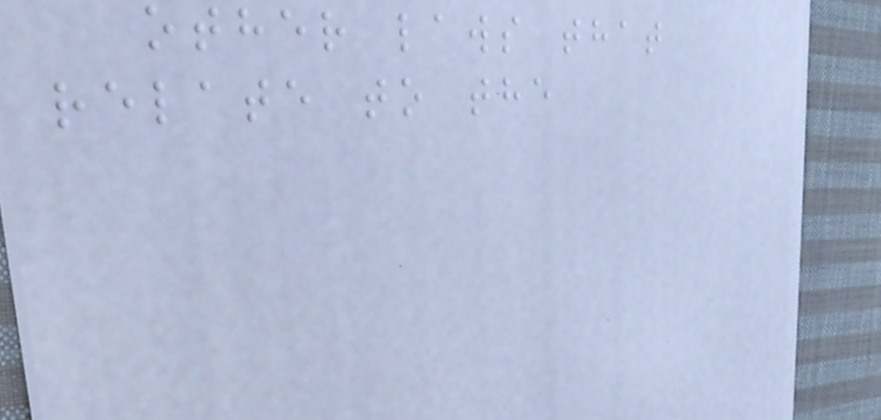other laws that
relate to the
